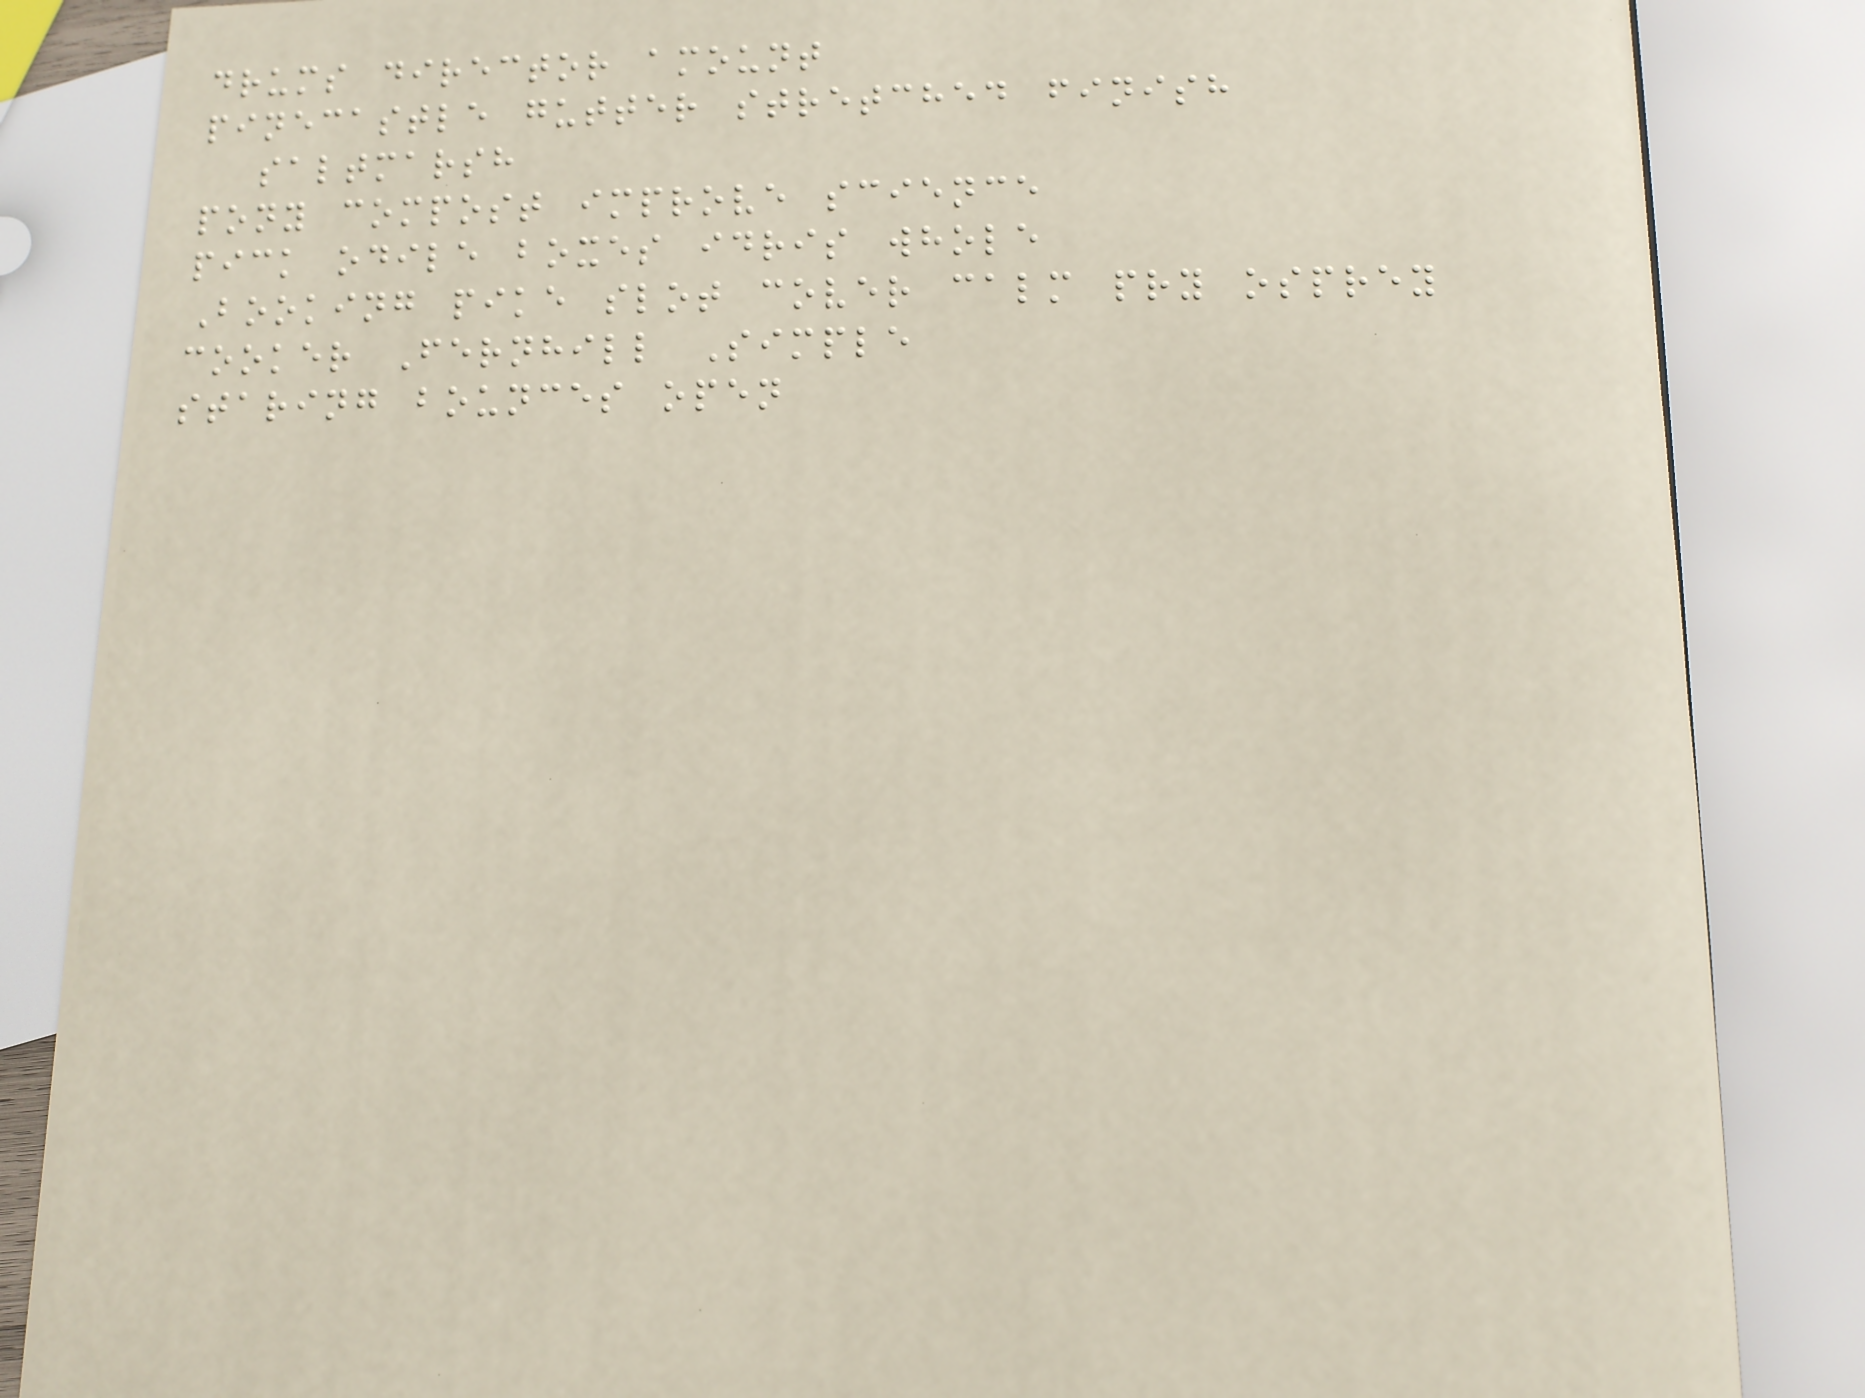drums director amount
pinecastle gutter stretched finish
saltmarsh
pony compost improve science
pick odile boxes idris whole
Booking pike slot cover calm pry osprey
cooker Fernhill Simple
staring bounces open
